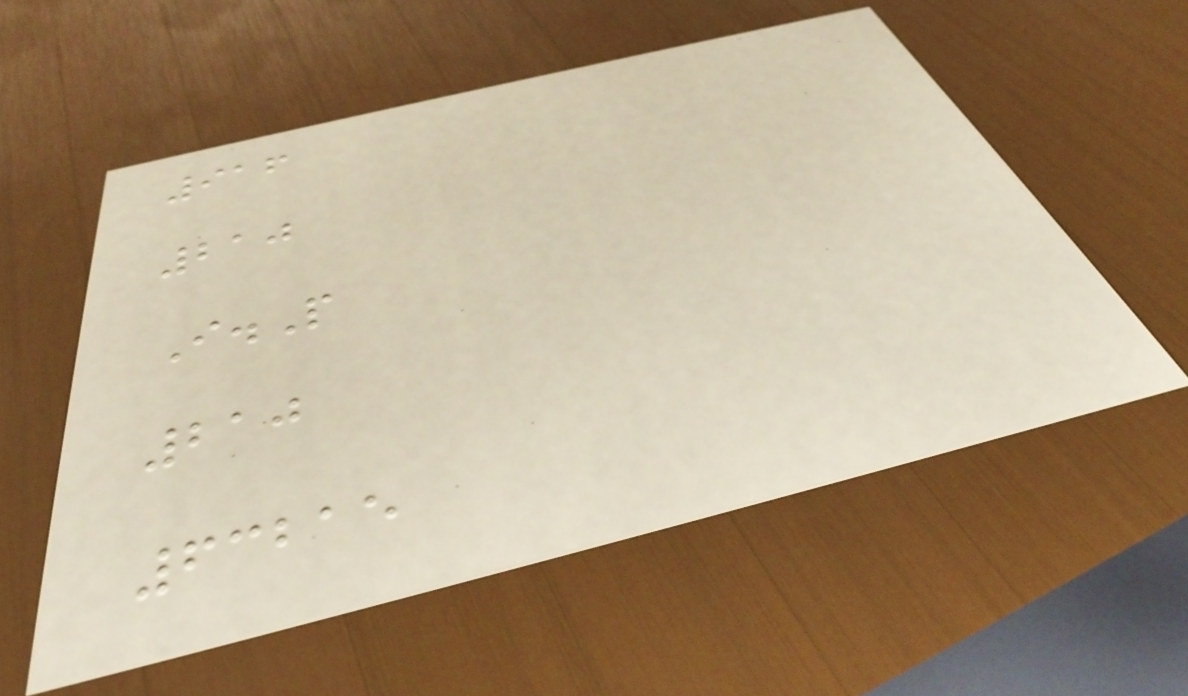916
210
I.P
210
63215
